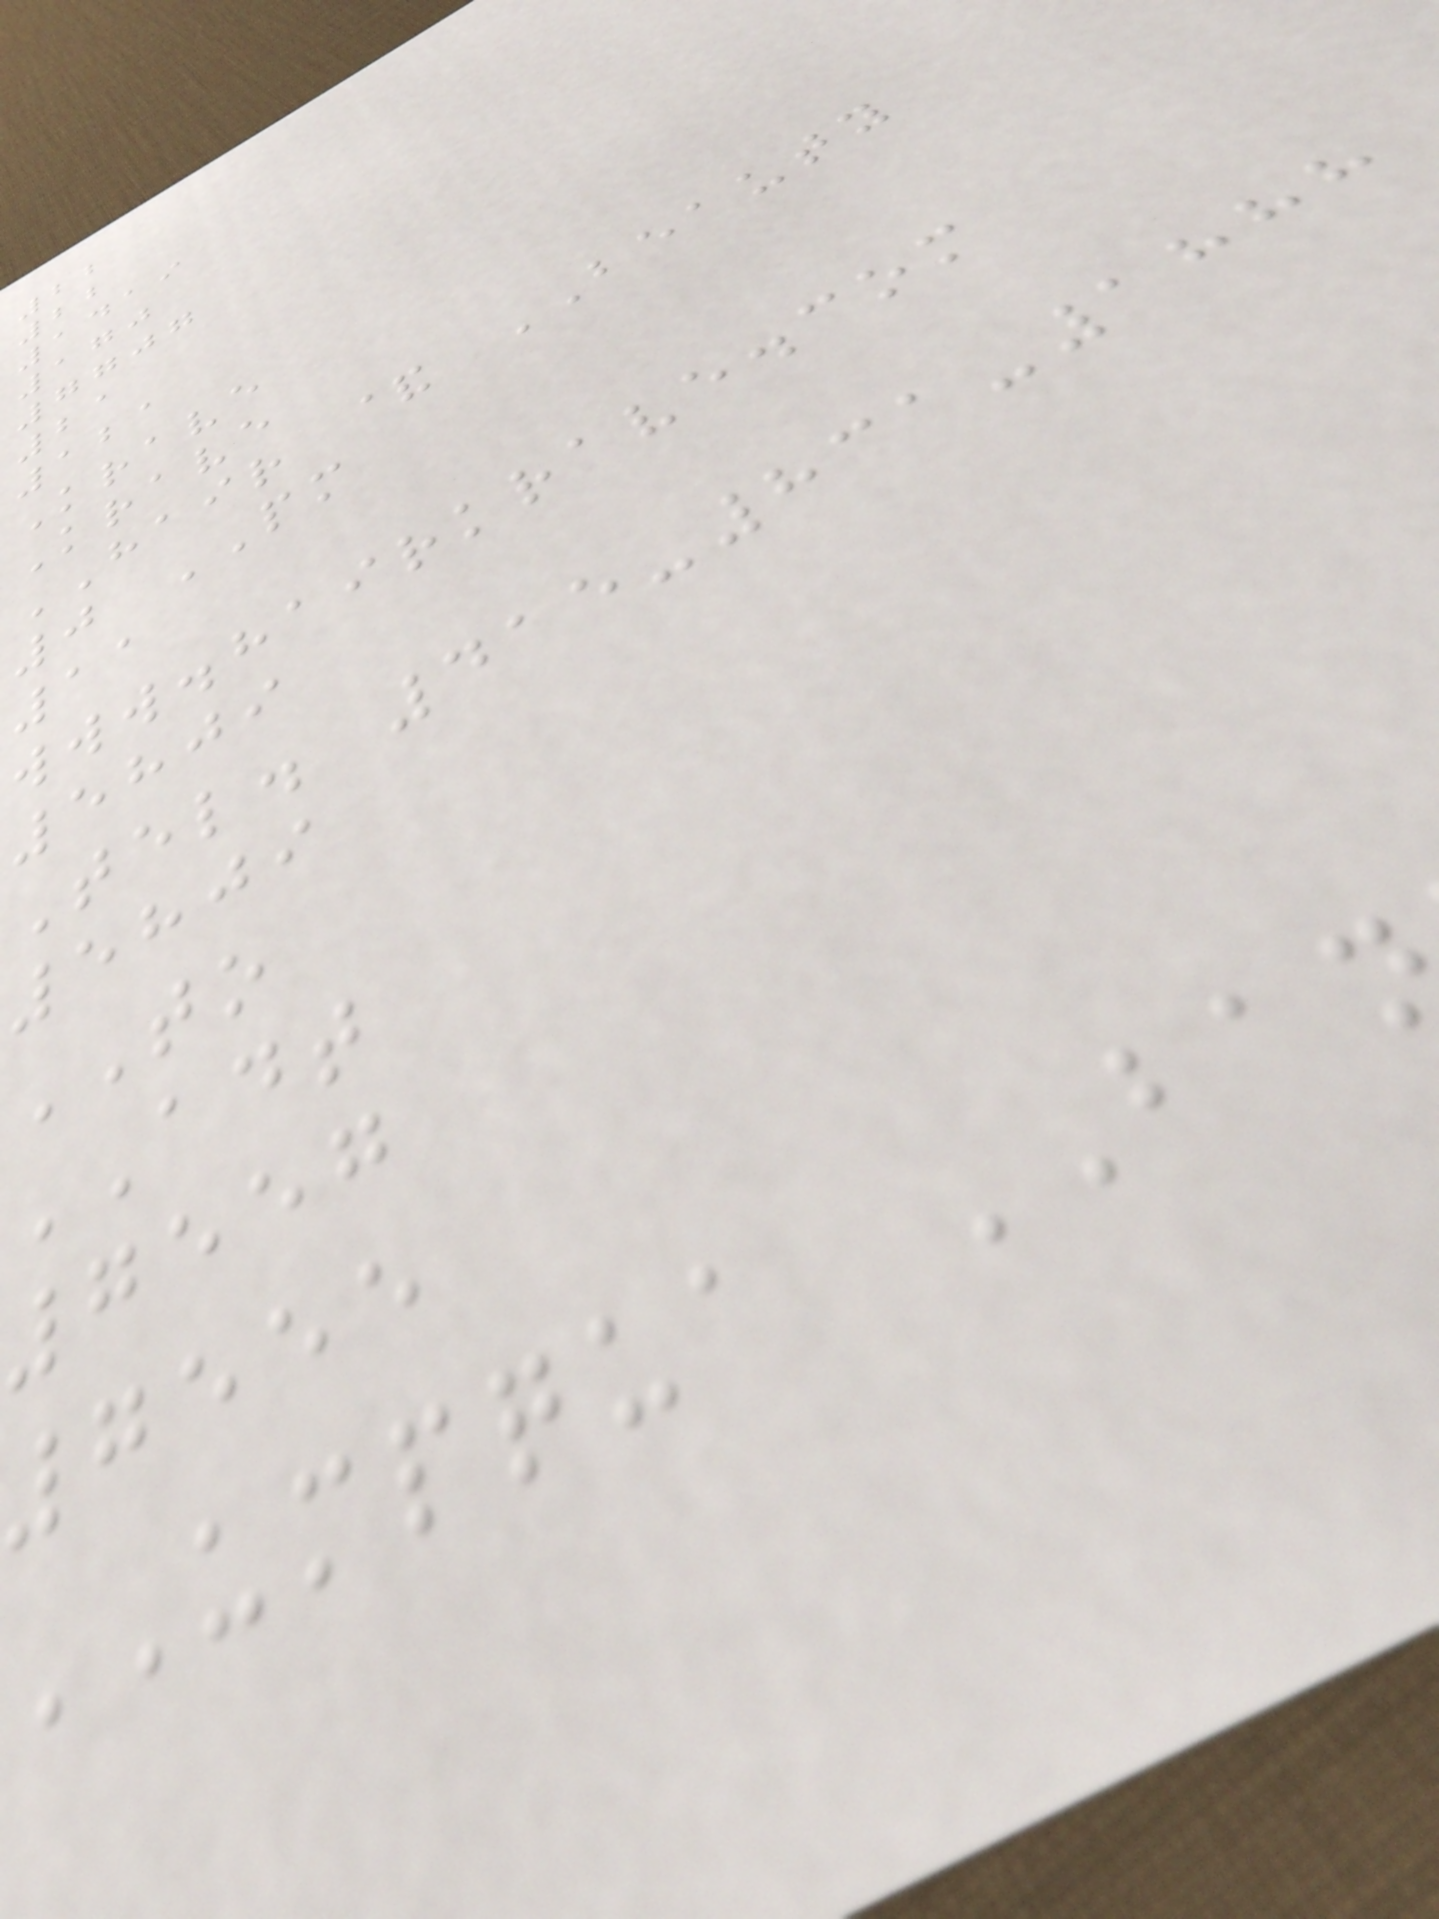22
22
1419
170
7707
21
121
Krave
Krave
HAIR & BEAUTY
0 PM
11
www.hairkrave.com
5809
Tel. 415-831-1888
5809
TO
ADT
7557
7555
UMPQUA BA
